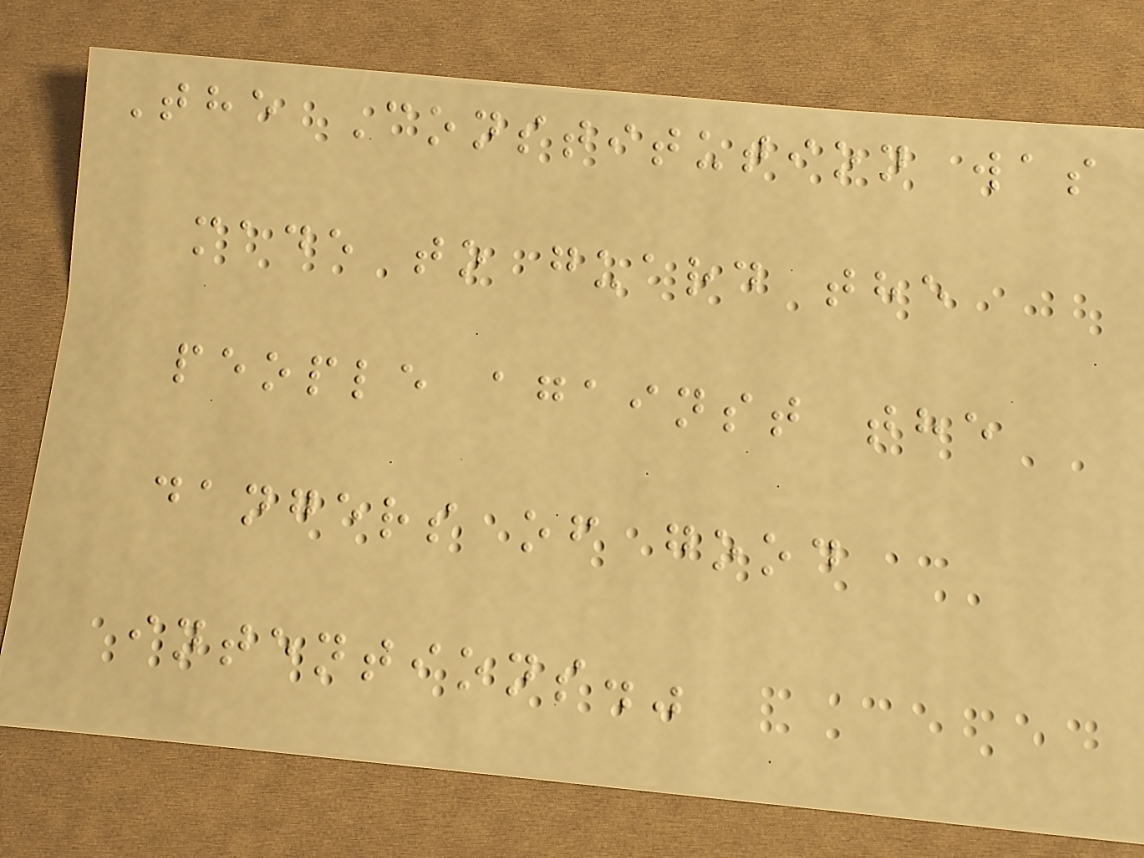The Constitution was
made to guard the
people against the
dangers of good
intentions."
